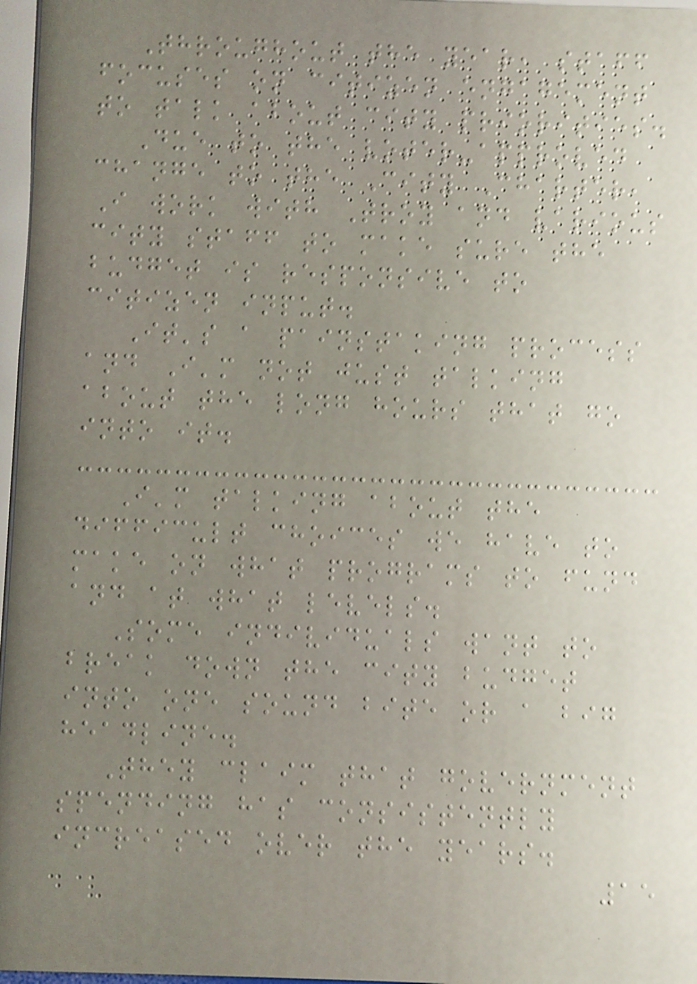Throughout the year, staff
focuses on citizen engagement
to talk about city priorities.
Due to the voter-approved
change to the City Charter,
I work with Troy and various
city staff to make sure the
budget is responsive to
citizen input.
It's a painstaking process
and I'm not just talking
about the long hours that go
into it.
I'm talking about the
difficult choices we have to
make on what programs to fund
and at what levels.
Some individuals want to
break down the city budget
into one sound bite or a big
headline.
They claim that government
spending has consistently
increased over the years.
15
